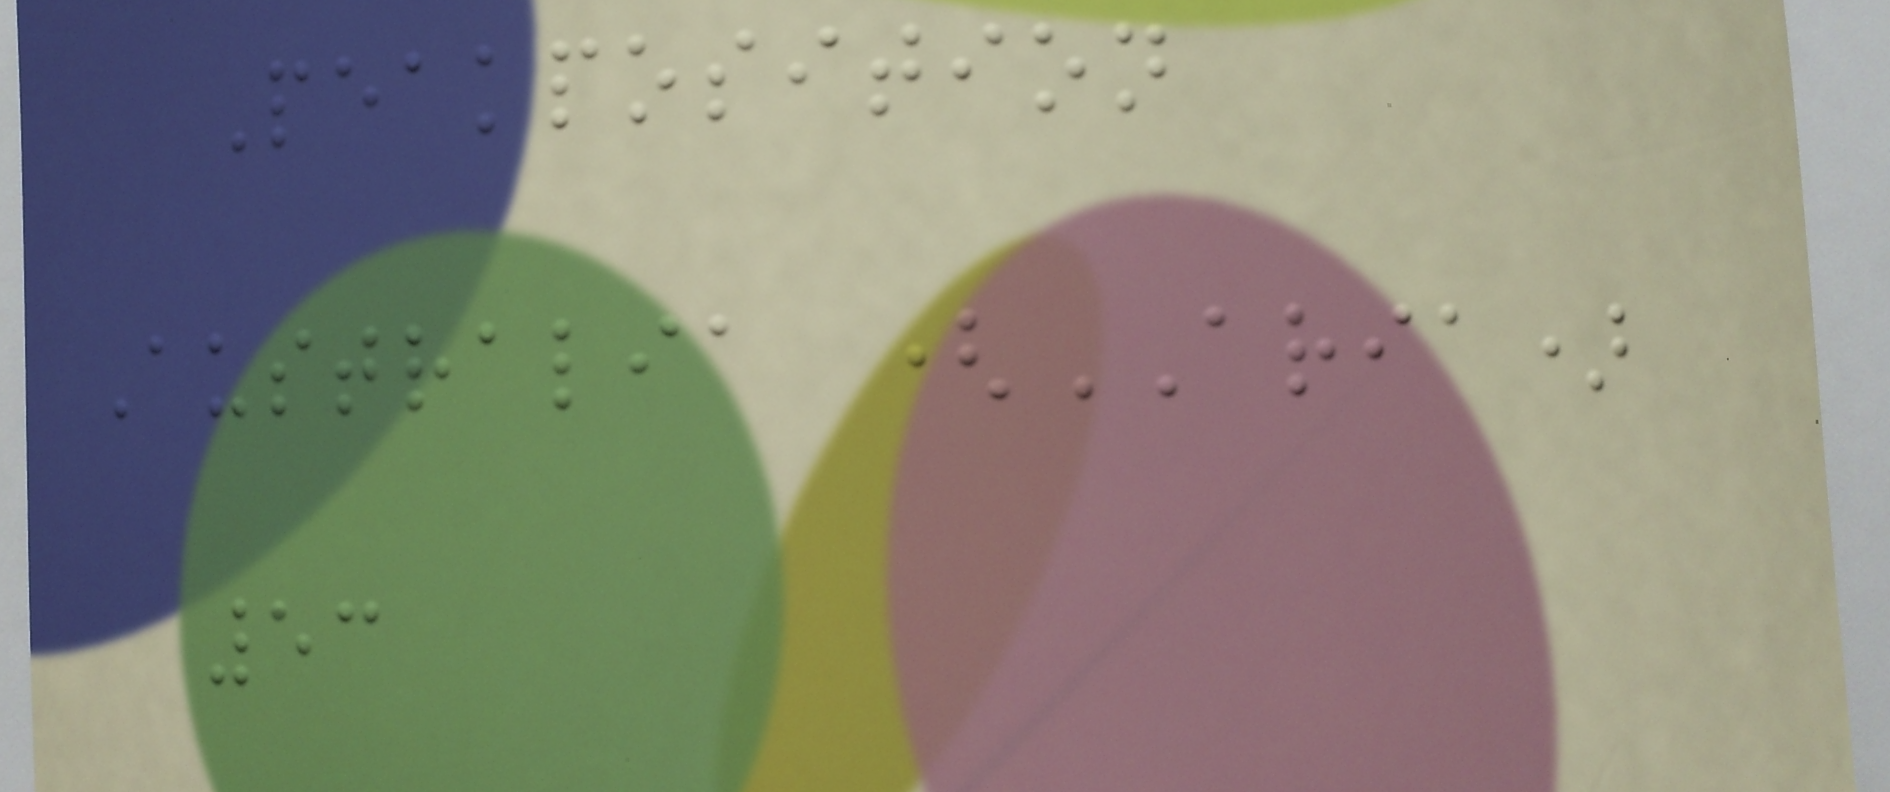Peakposition
Australia (ARIA)
53
